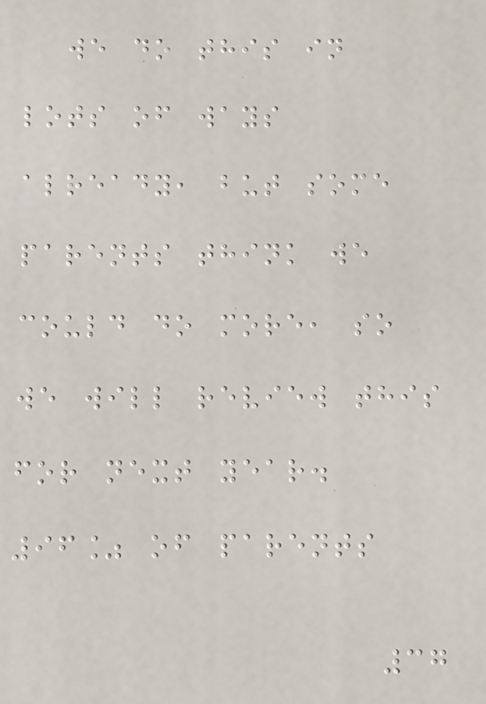we do this in
lots of ways
already, but some
parents think we
could do more, so
we will review this
for next year.
96% of parents
37
